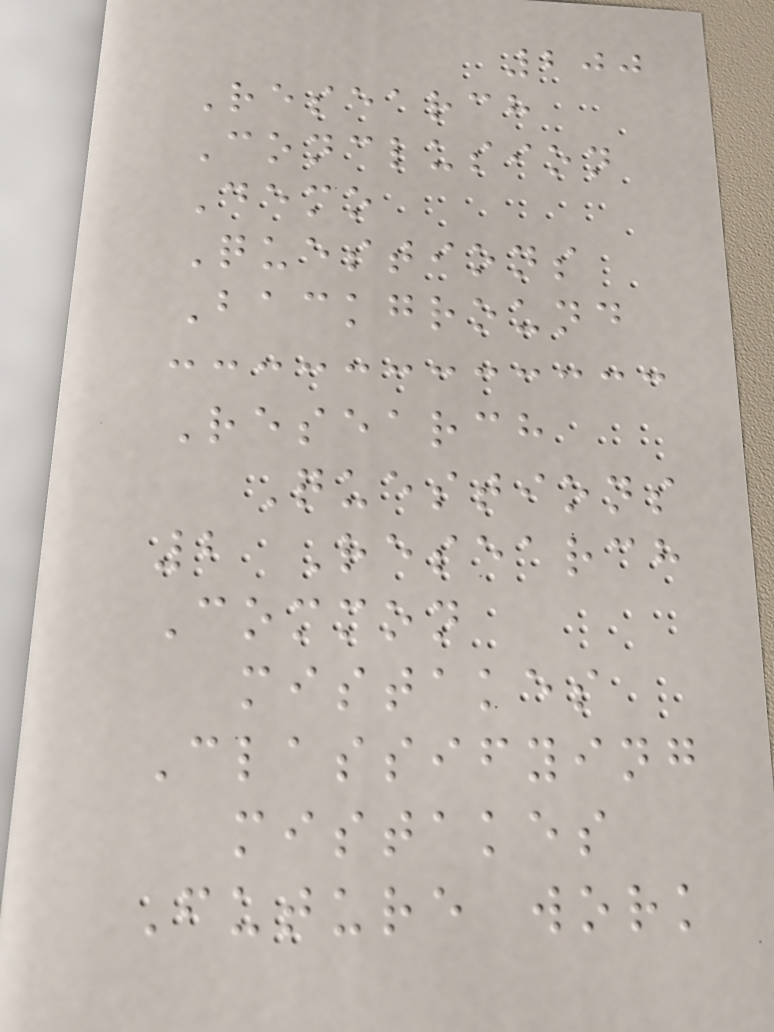200
Research
Conclusion
Demo
Questions
Background
Research
Questions
2 Research
Common
mistakes
Classifying
mistakes
Future work
